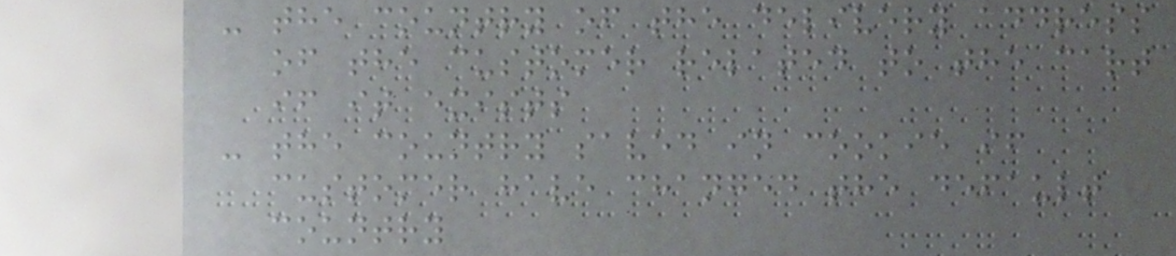- the country of the delivery address
of the customer related to the cart
if it exists
- the country saved in cookie if
customer have changed the default
country
